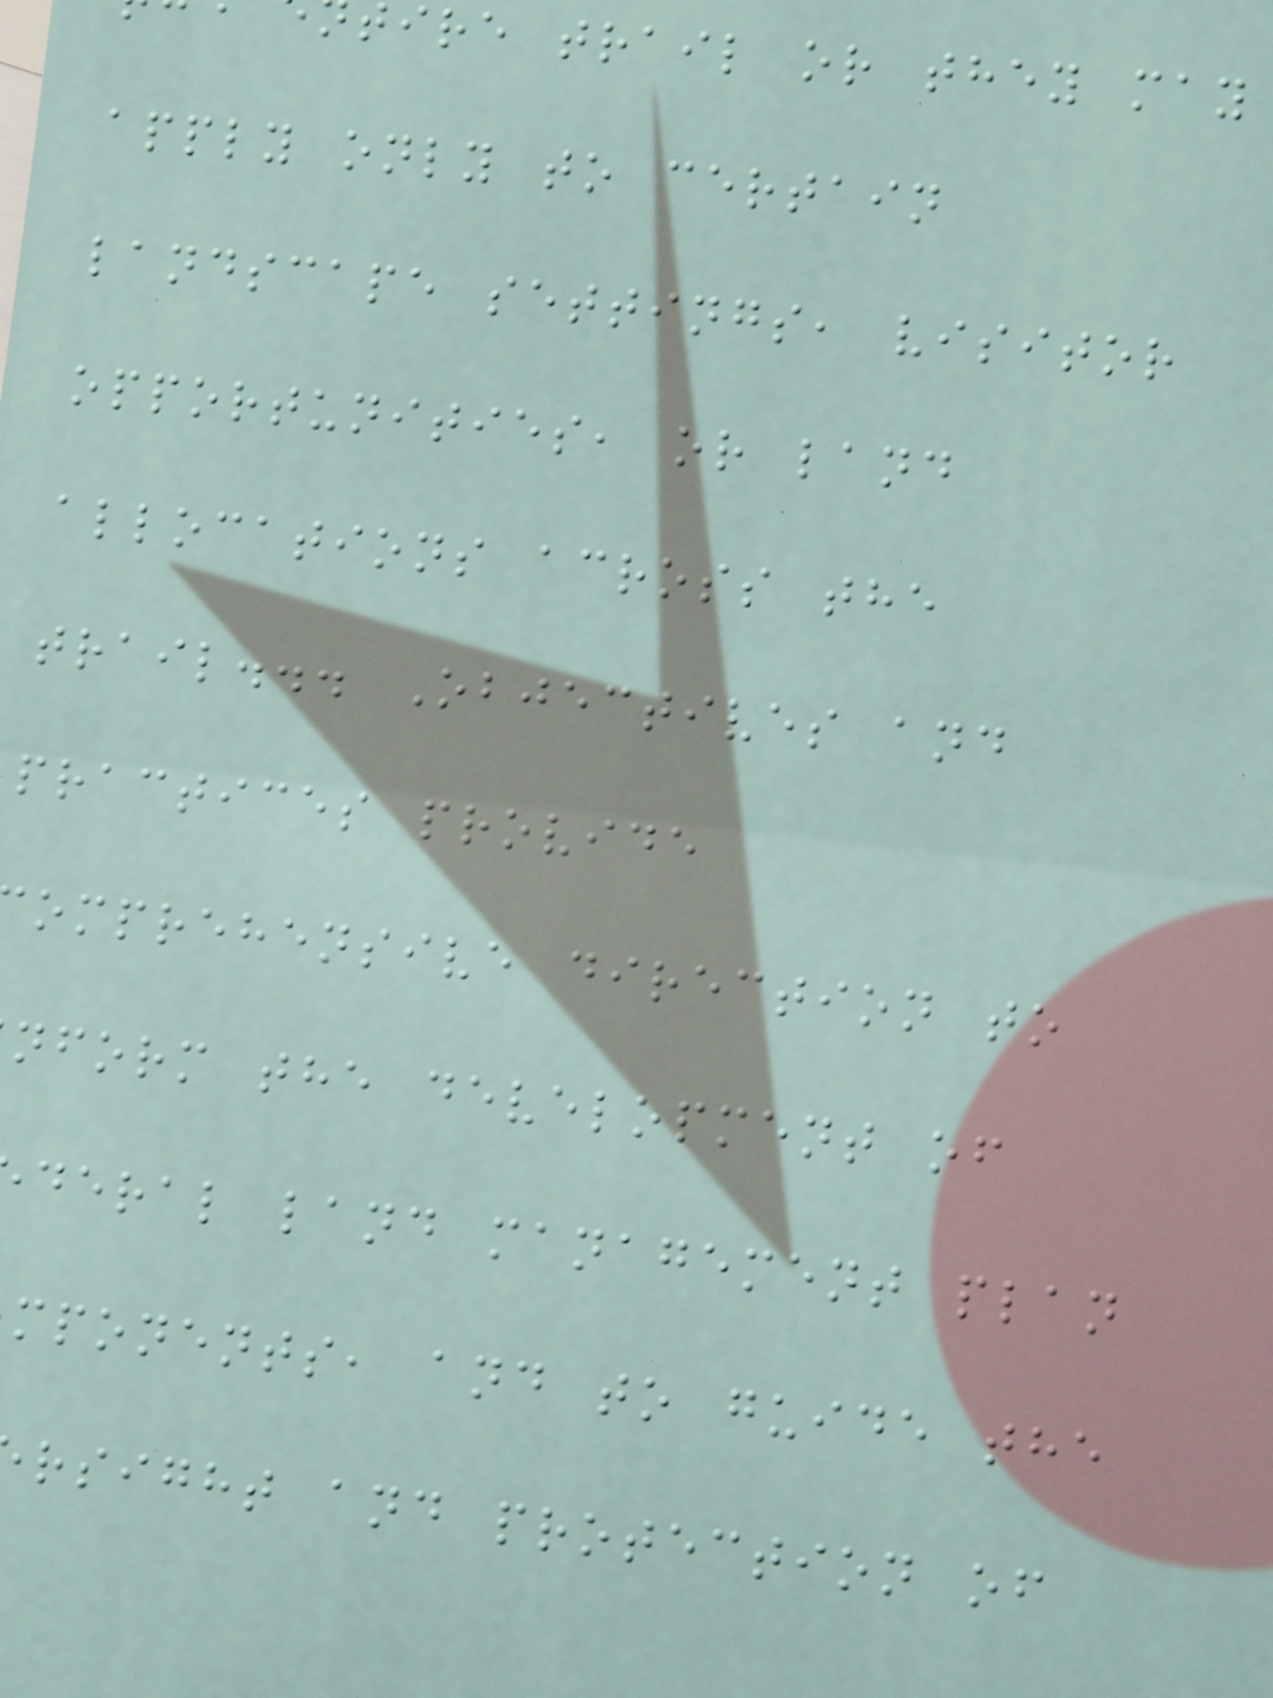ire trail or they may
apply only to certain
landscape settings, visitor
opportunities, or land
allocations across the
trail... Objectives and
practices provide
omprehensive direction to
nform the development of
deral land management plan
mponents, and to guide the
rsight and protection of
